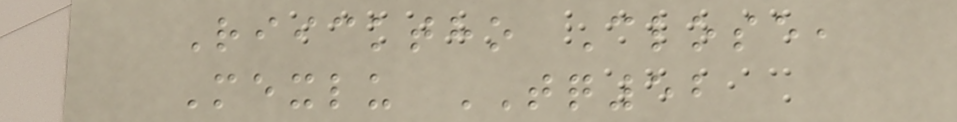Riicktho Close,
Mexlu TQ52
